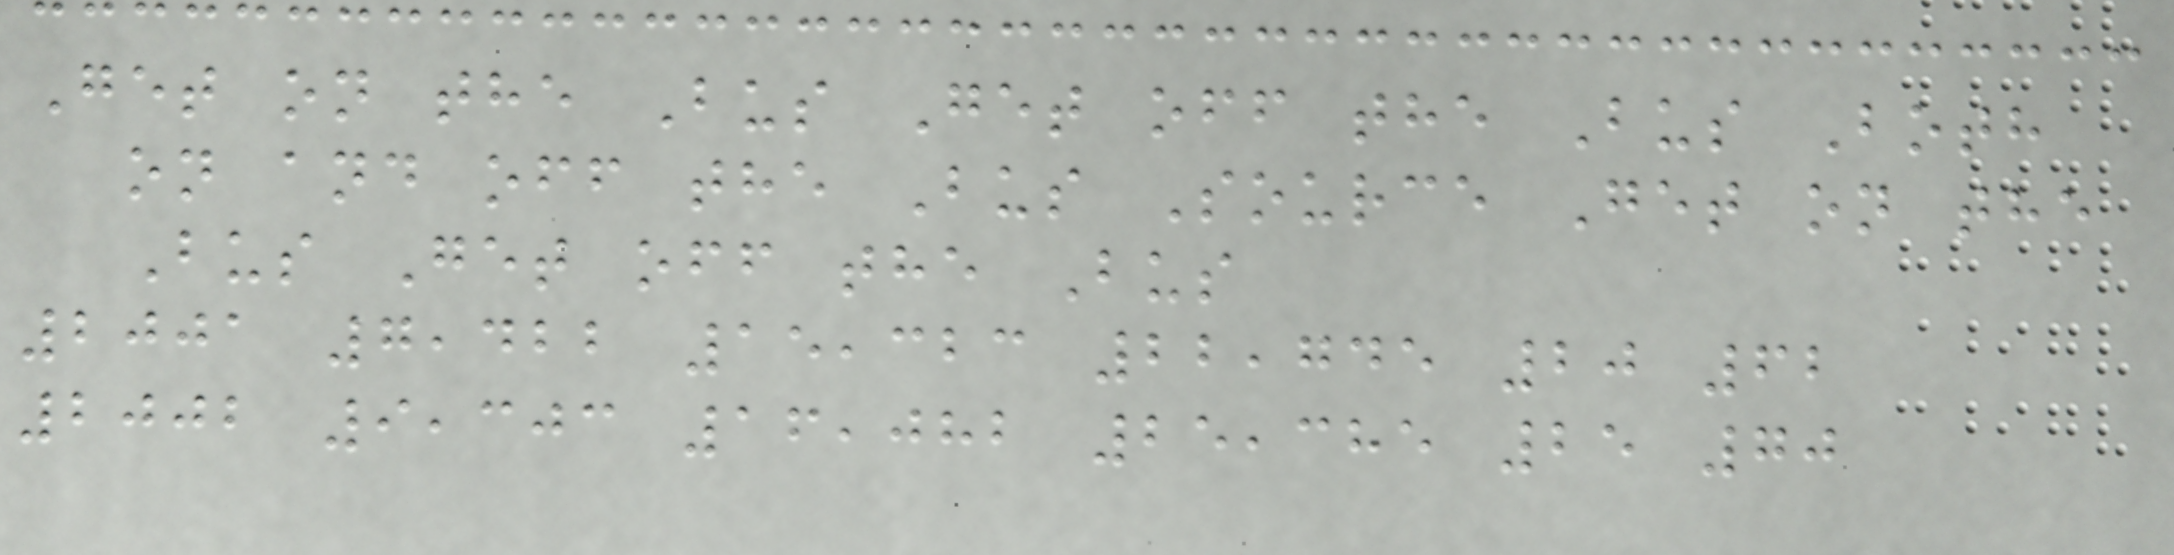Get on the Bus Get off the Bus Both
on and off the Bus Source Get on the
Bus Get off the Bus
2001 7,422 15,323 22,745 20 62
2002 9,303 16,082 25,385 25 70
